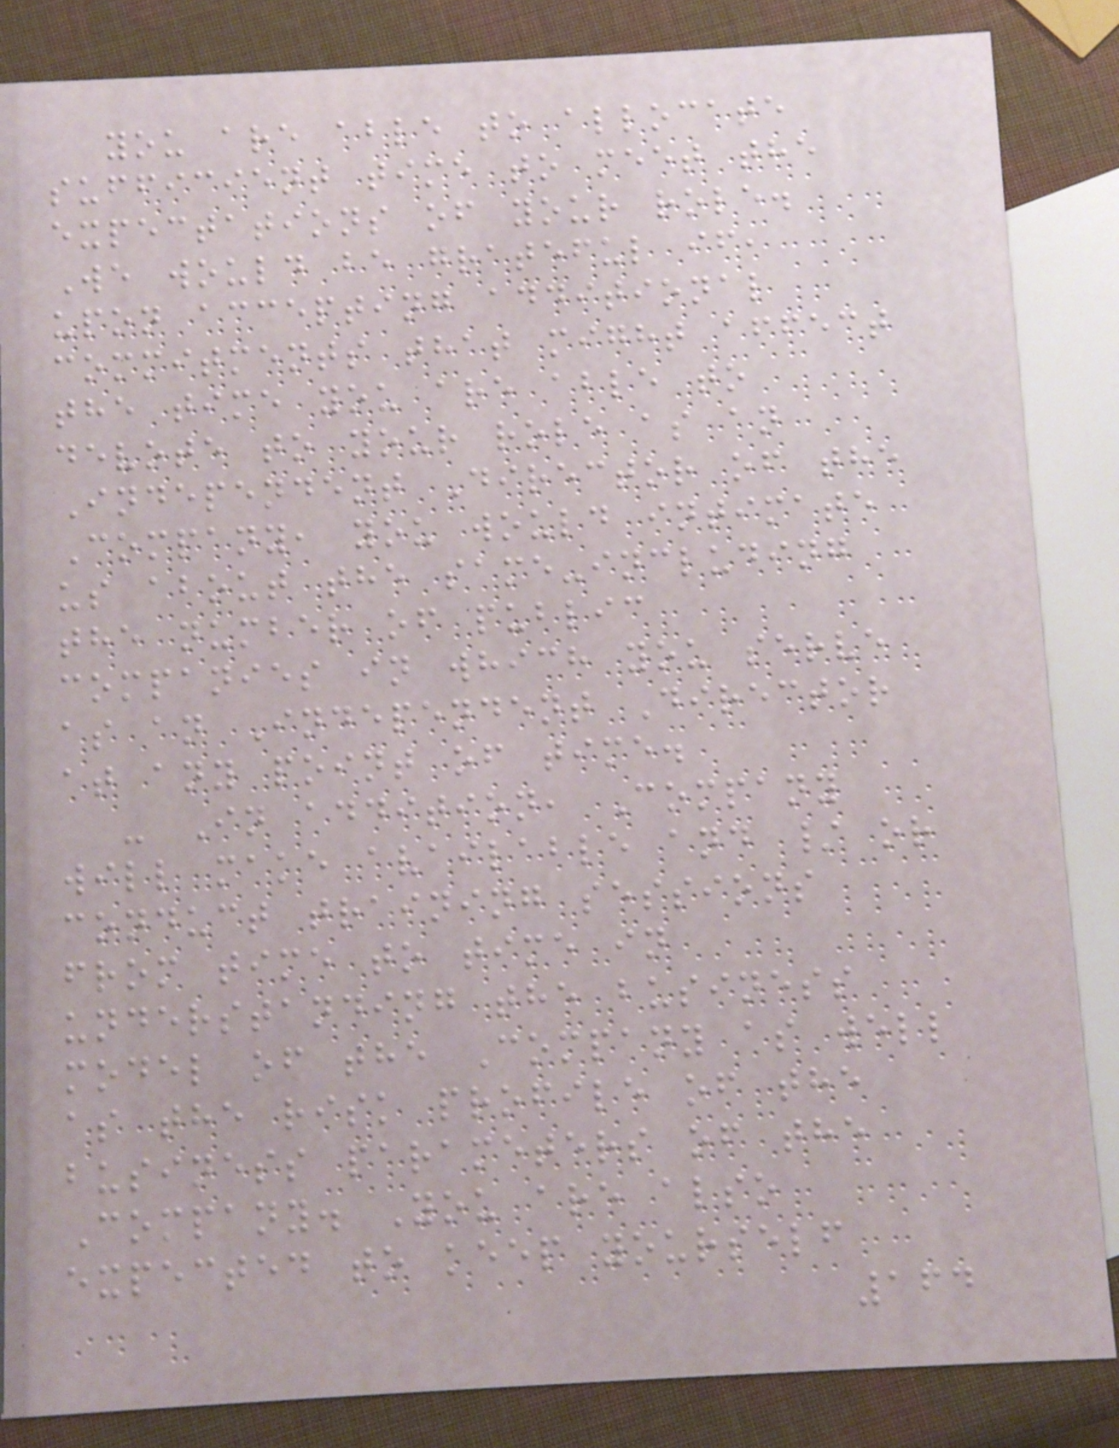you are able to allocate
sufficient time to meet the
expectations of your role.
We would be grateful if,
upon accepting additional
commitments that might affect
the time you are able to
devote to your role as an
Independent Director of the
Company, you would intimate
us about the same-including
the number of public
companies in which you serve
as an Independent Director
at any point of time.
- In addition, Company
will make available and / or
conduct training sessions
from time to time in
understanding the business
model of the Company as well
as the risk profile of the
business parameters of the
Company. You are also
expected to keep yourself
164
